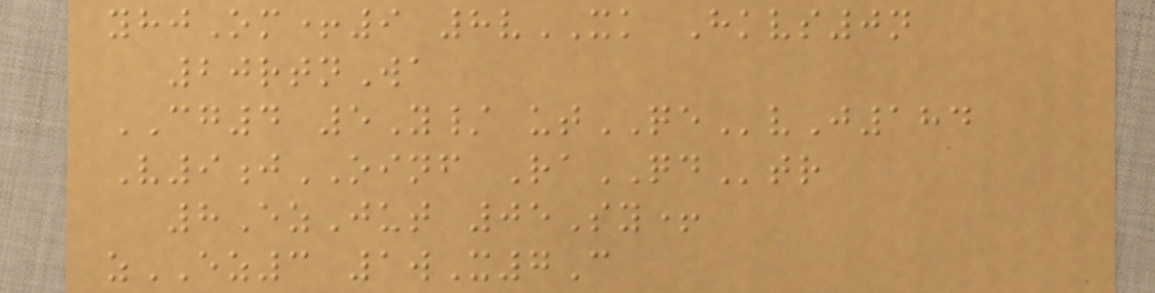yhjOm+9 8vXK Hkvs0n
20rtnWa
CG4 5Y/ utQEvJ184
V9jOINF RaQDtr
8EzJut 05Sy+
zEZ3 1wX7C
